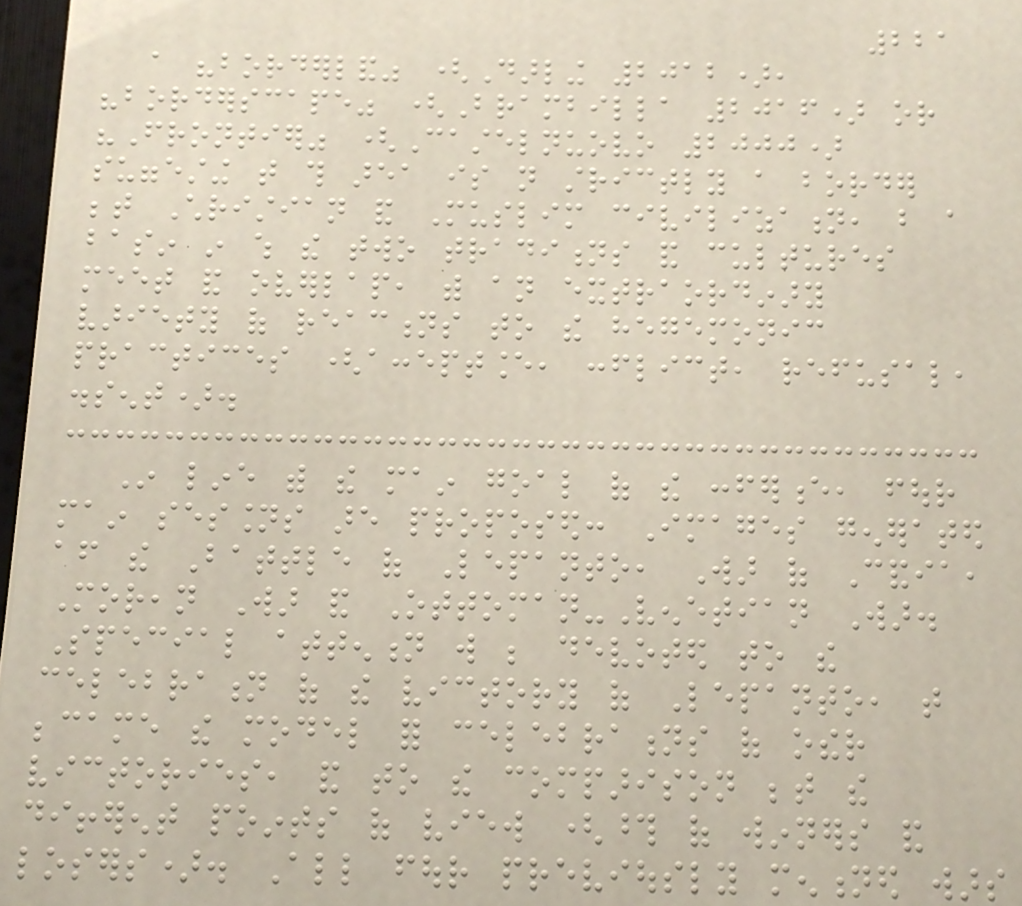221
a "borderland" (Darling 2012),
"borderscape" (Brambilla 2016) or
"Frontier" (Castelnuovo 2000)
suggesting that this area is not strictly a border
between Christian and Muslim civilization, but a
basin in which the two traditions and cultures
meet and overlap, with an extraordinary
variety of reactions to the hegemonic
practices (acceptance, conflict, refusal,
dissent).
In line with the main goal of the conference, four
main sessions are proposed: Images generated
after the Battle of Lepanto, War of Candia,
Morean War and Ottoman-Venetian War.
Special attention will be devoted to the
celebration of the victory of Lepanto, that
became the model for celebrations of other
victories, and to the comparison between the
different points of view (those of winners and
losers). All four previously mentioned wars
